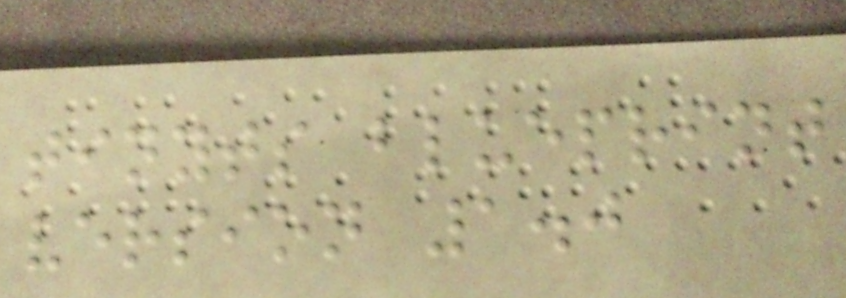tinyts blueprint
version 1.0
